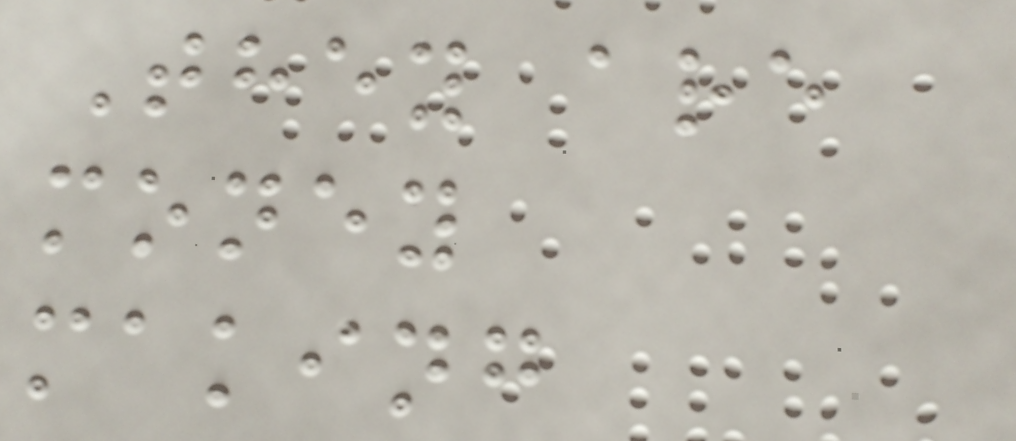They are
money
making
